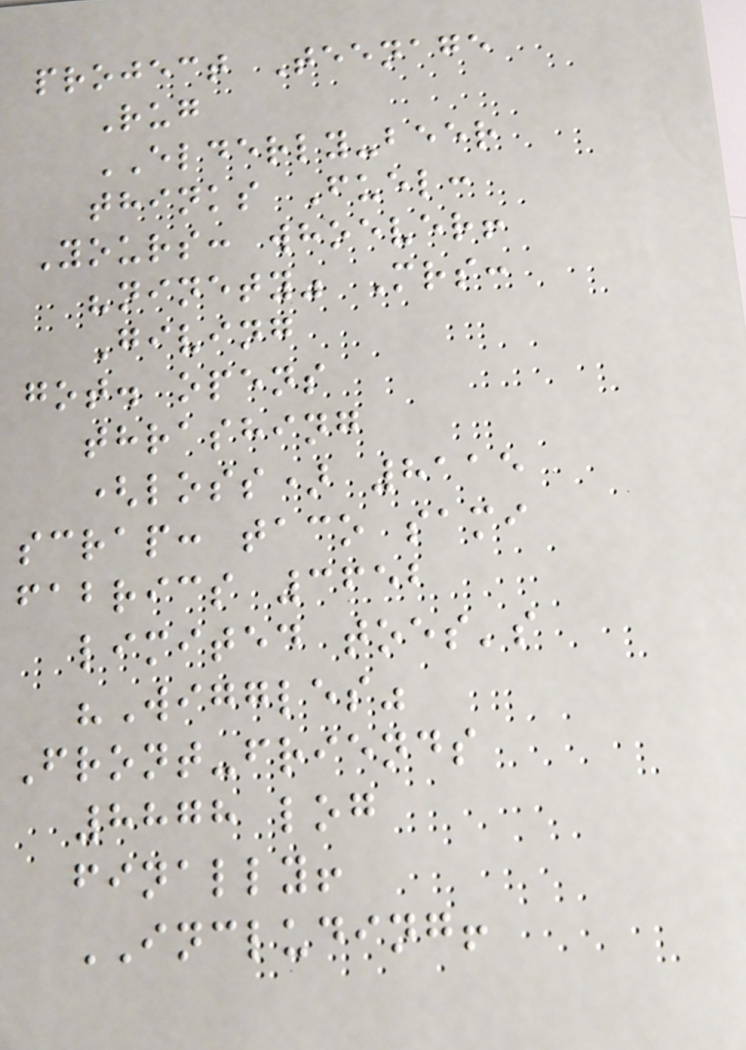project Teenage
Rug
ELDERLY-beer
thinks Fuel:
Yours: whoever!
"ninety" Mrs:
Giving
got. opens
thrashing
(loss) 8115
scrap: taco sami
fabrics 3652
limited toes's
"Wiggles"
Front-friends
8878 log
finally!
INCLUDING!
